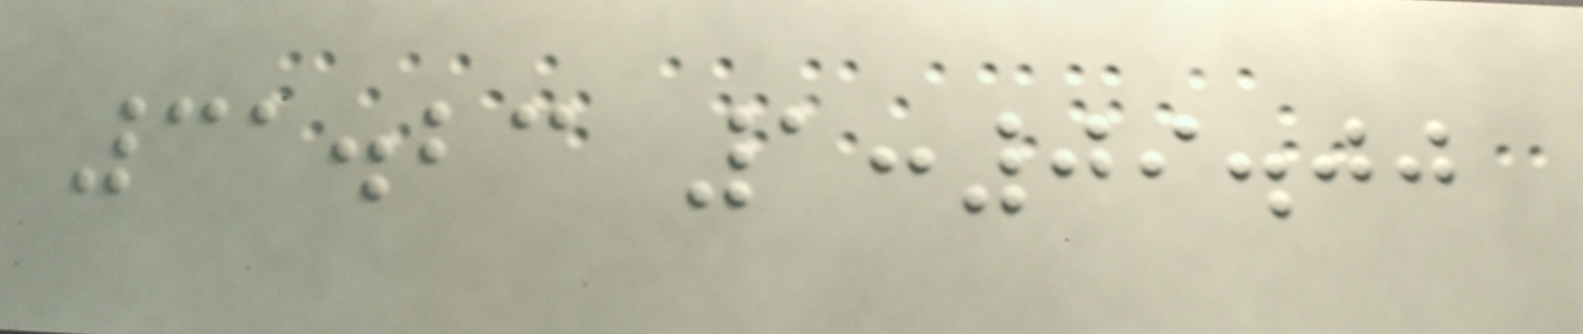31.23 1:09.00
